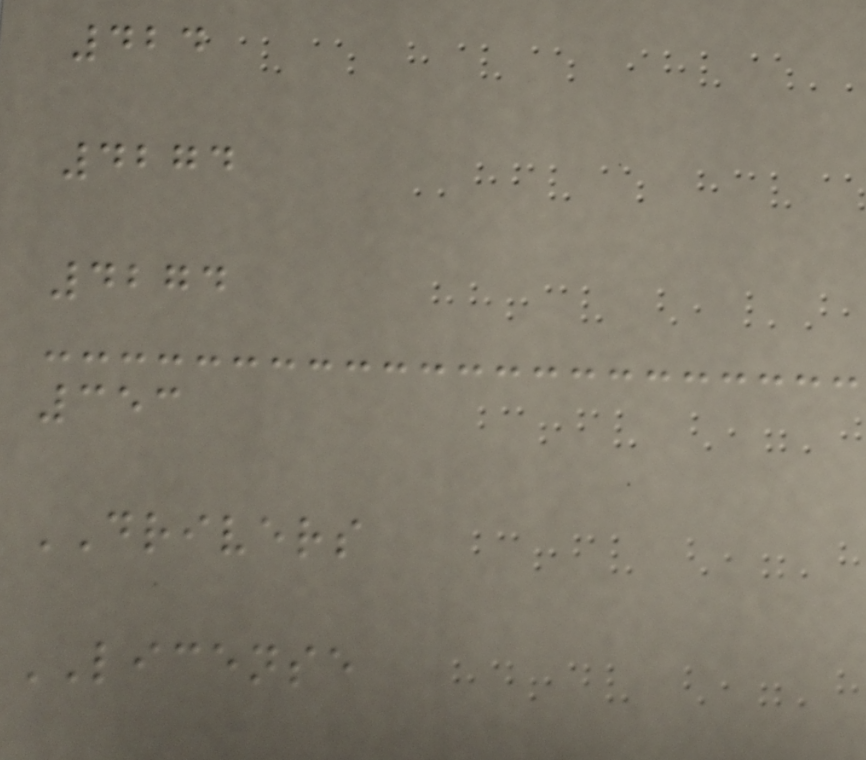424
4274
4274
353
DRIVERS
LICENSE
